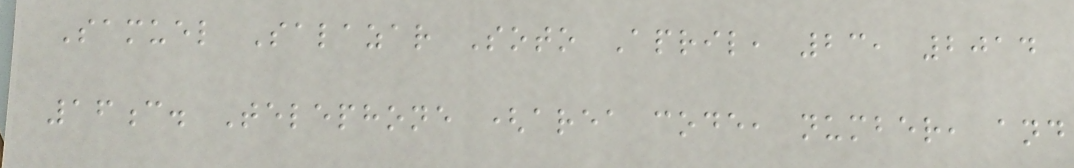Samuel Salazar Soto April, 23, 2014
16c. Telephone (area code, number, and
